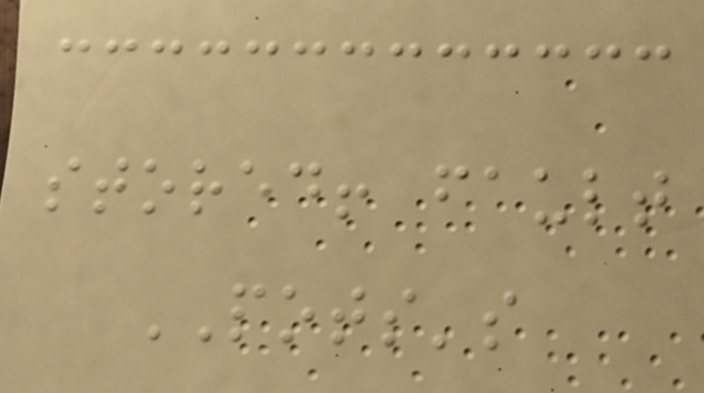stored! fault
POTS's
